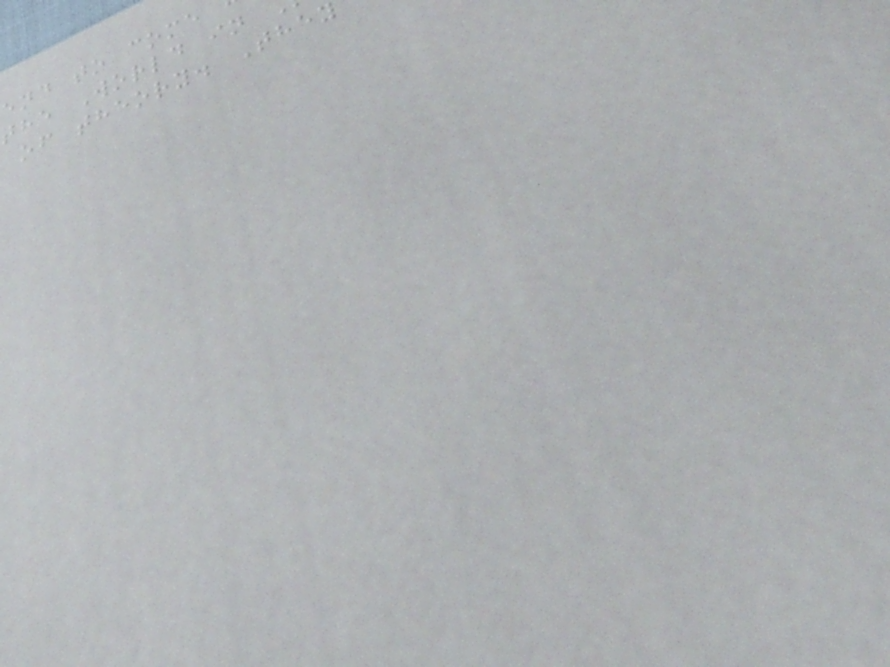end to come
the World in
of theory. They
